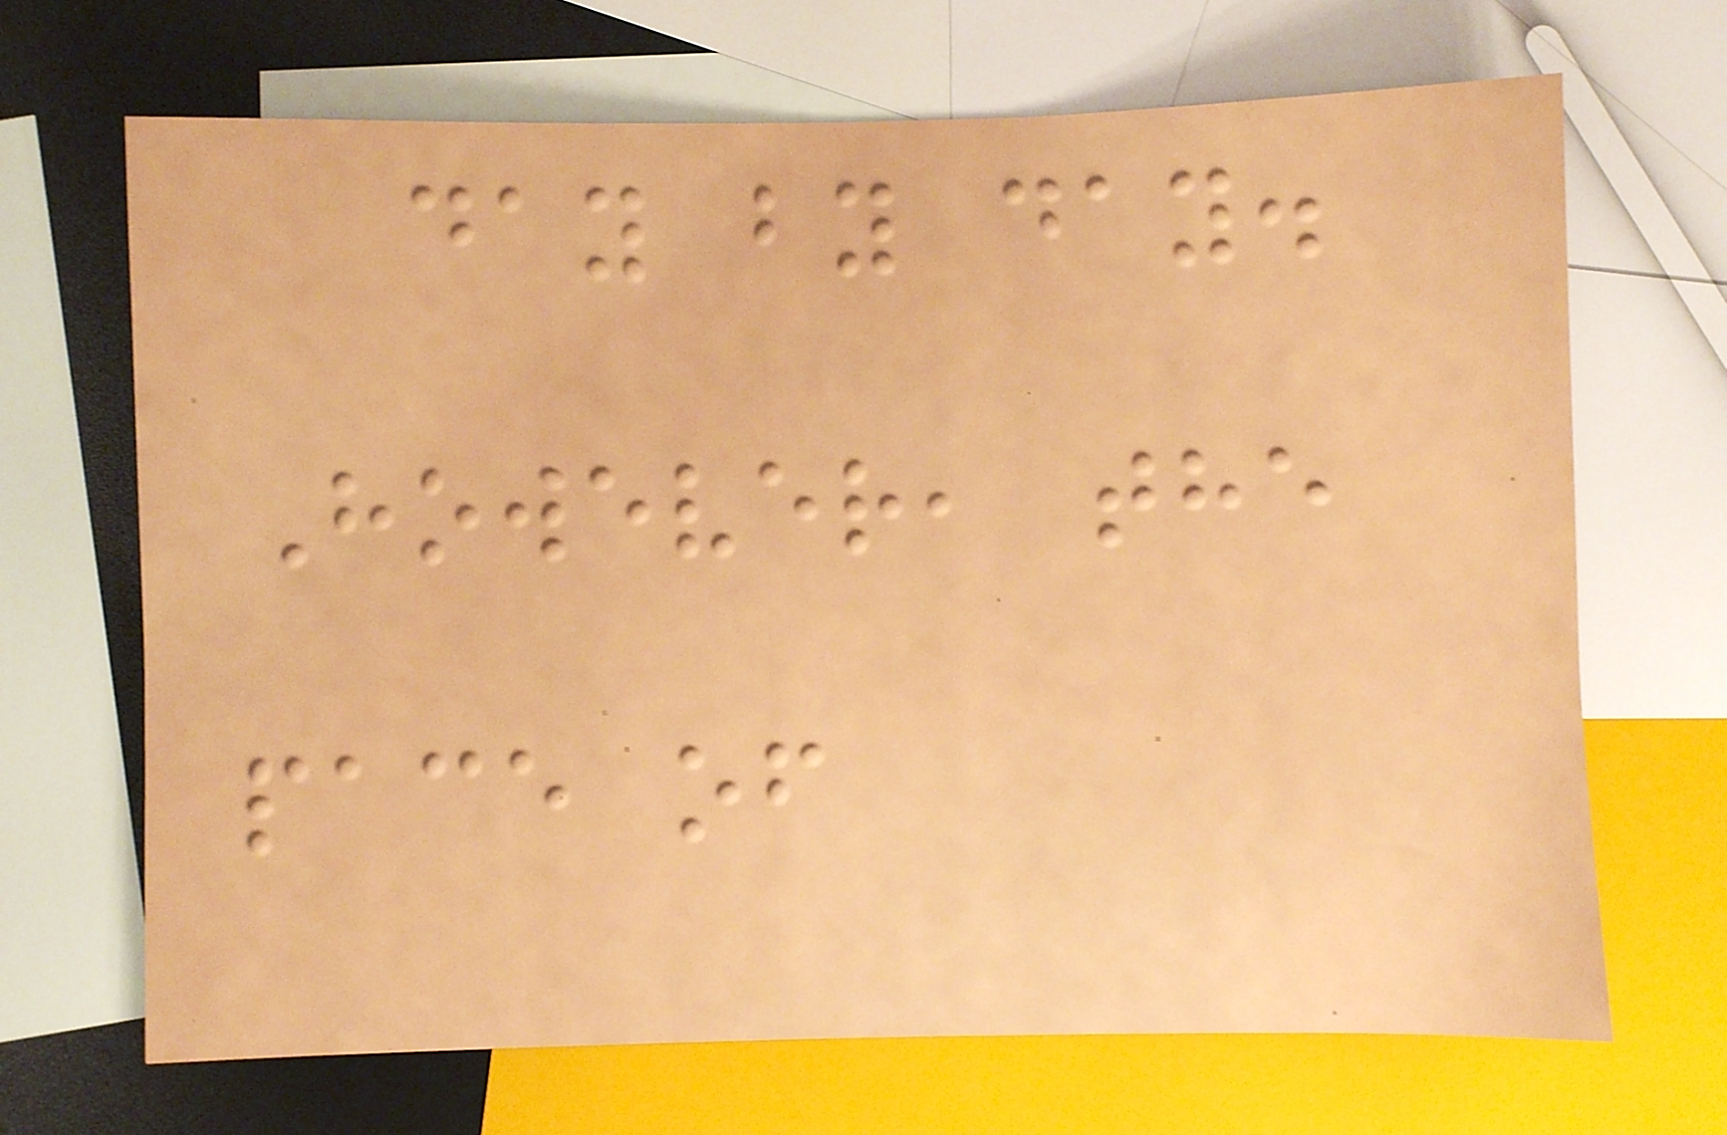day by day.
However, the
pace of
